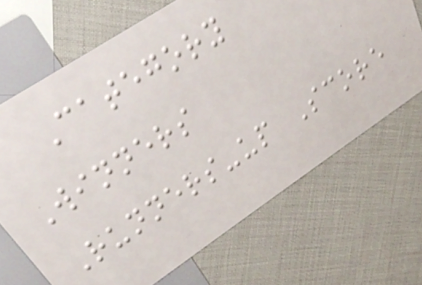Category
Winners
Runners-up Score
